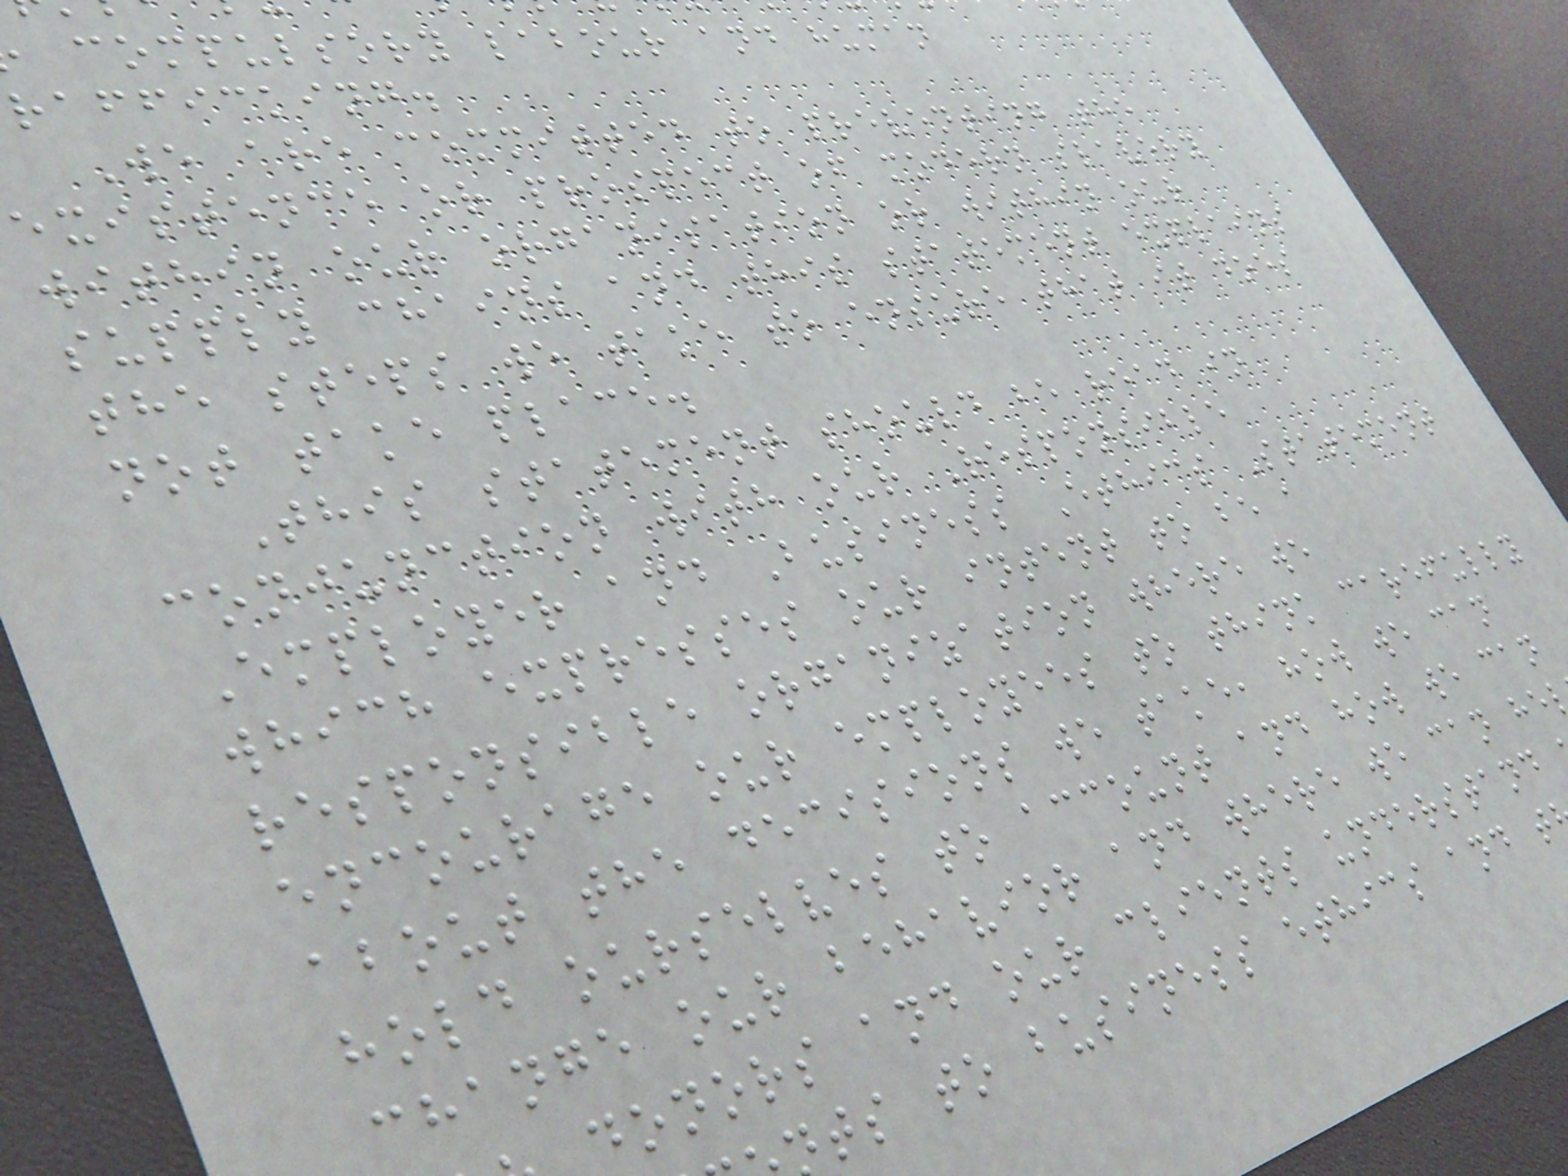compulsory labour and human
rafficking.
We are committed to preventing the
existence or prospect of modern slavery
within our organisation or within our
supply chains and this statement explains
the steps we take to ensure that it does
not take place.
This statement should be read in
conjunction with our Responsible
Employer and Business Ethics Statement
which expresses our intent to be a
responsible organization where we
encourage our employees to think carefully
about the decisions we take, how we can
hold ourselves to account and how we can
change our behavior and where we can he
donors and our clients understand
ts to business ethics and t
